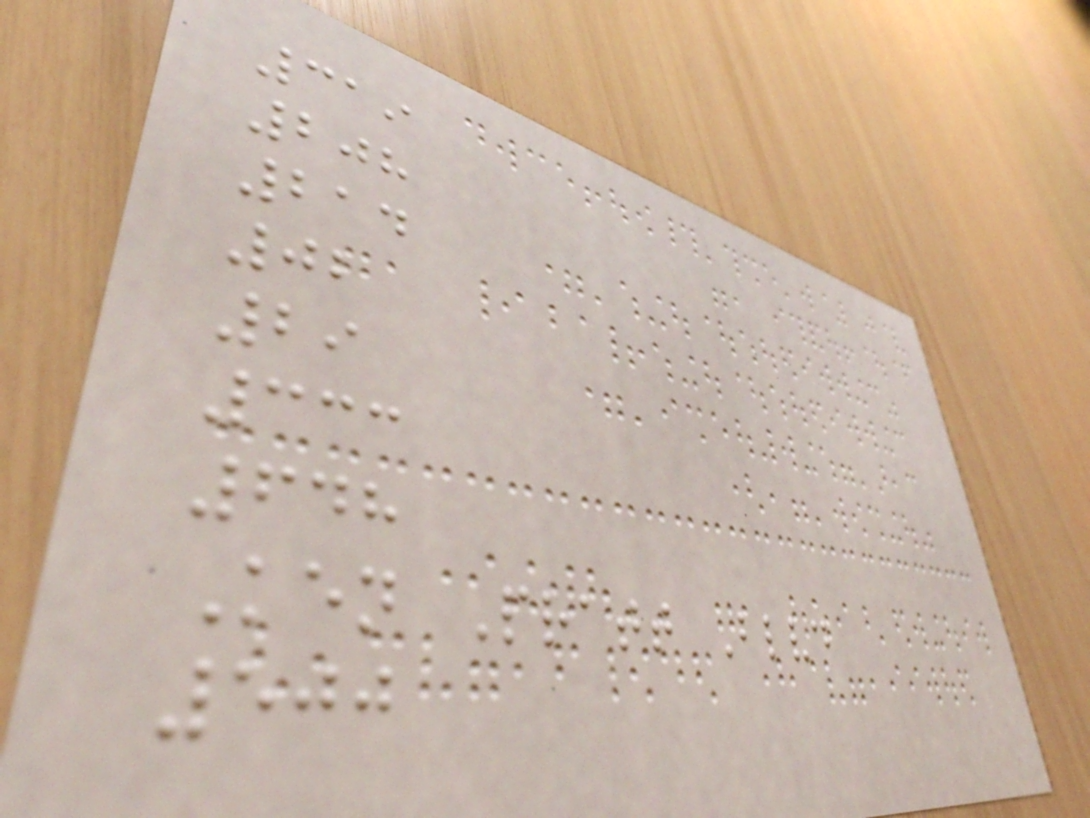319
208
214
02
29
333
648
Ken Pratt Blvd
500
